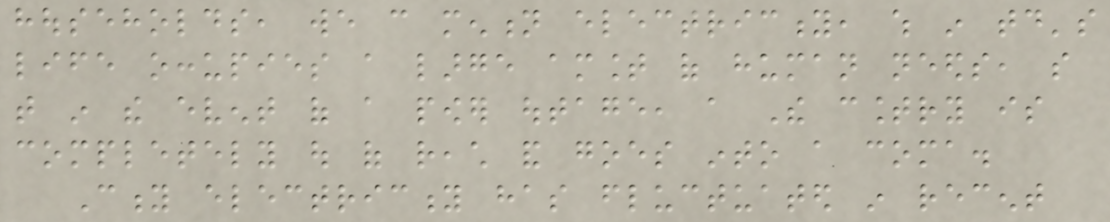households, we can mention electricity, which in today's
life occupies a large amount of human needs, so
that in the event of a power outage, a The country is
completely out of reach and goes into a coma.
City electricity has fluctuated in recent
